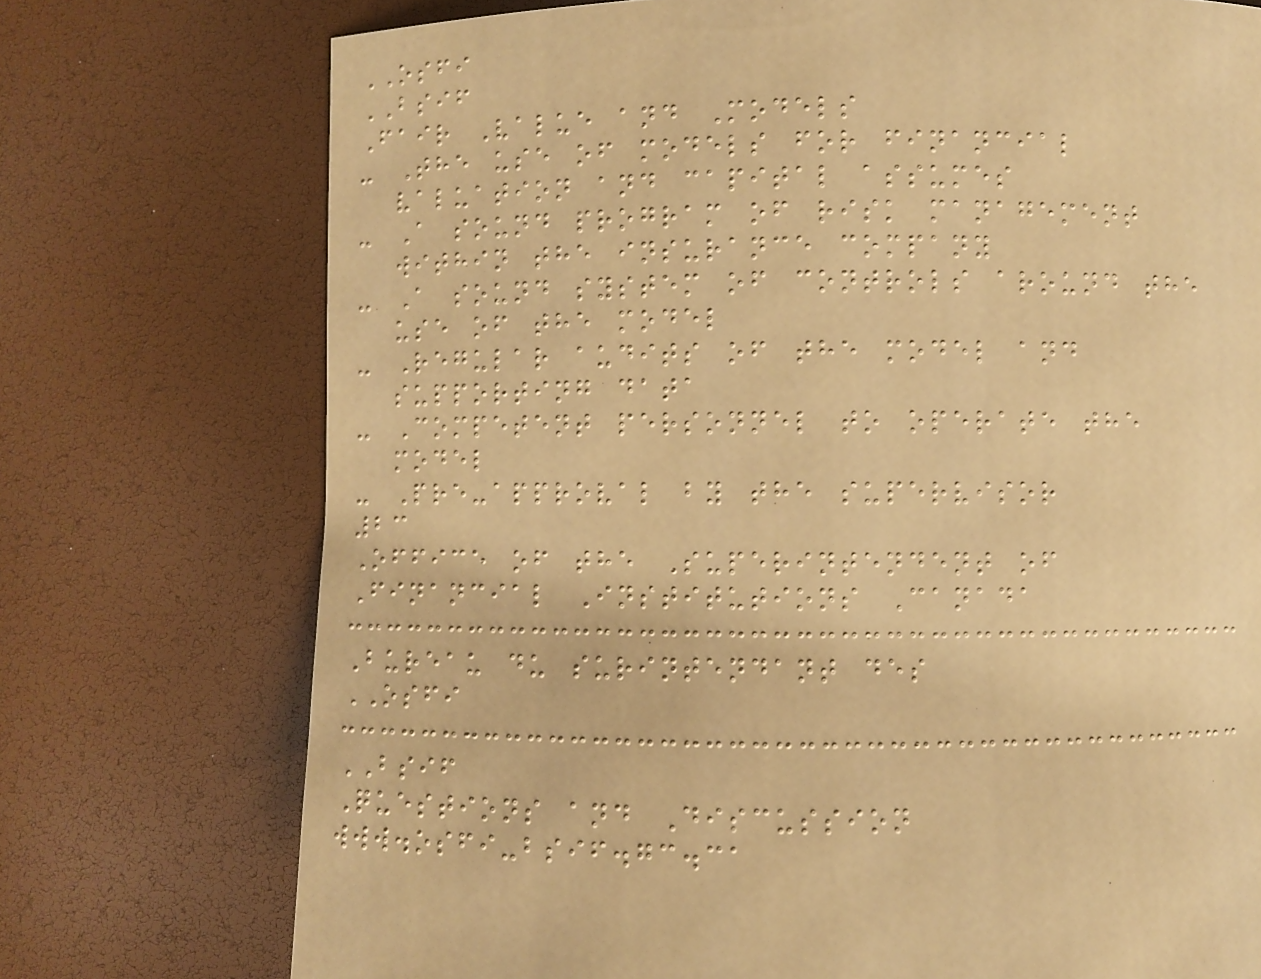OSFI
BSIF
Fair Value and Models
- The use of models for financial
valuation and capital assumes
- A sound program of risk management
within the insurance company
- A sound system of controls around the
use of the model
- Regular audits of the model and
supporting data
- Competent personnel to operate the
model
- Pre-approval by the supervisor
23
Office of the Superintendent of
Financial Institutions Canada
Bureau du surintendant des
OSFI
BSIF
Questions and Discussion
www.osfi-bsif.gc.ca
